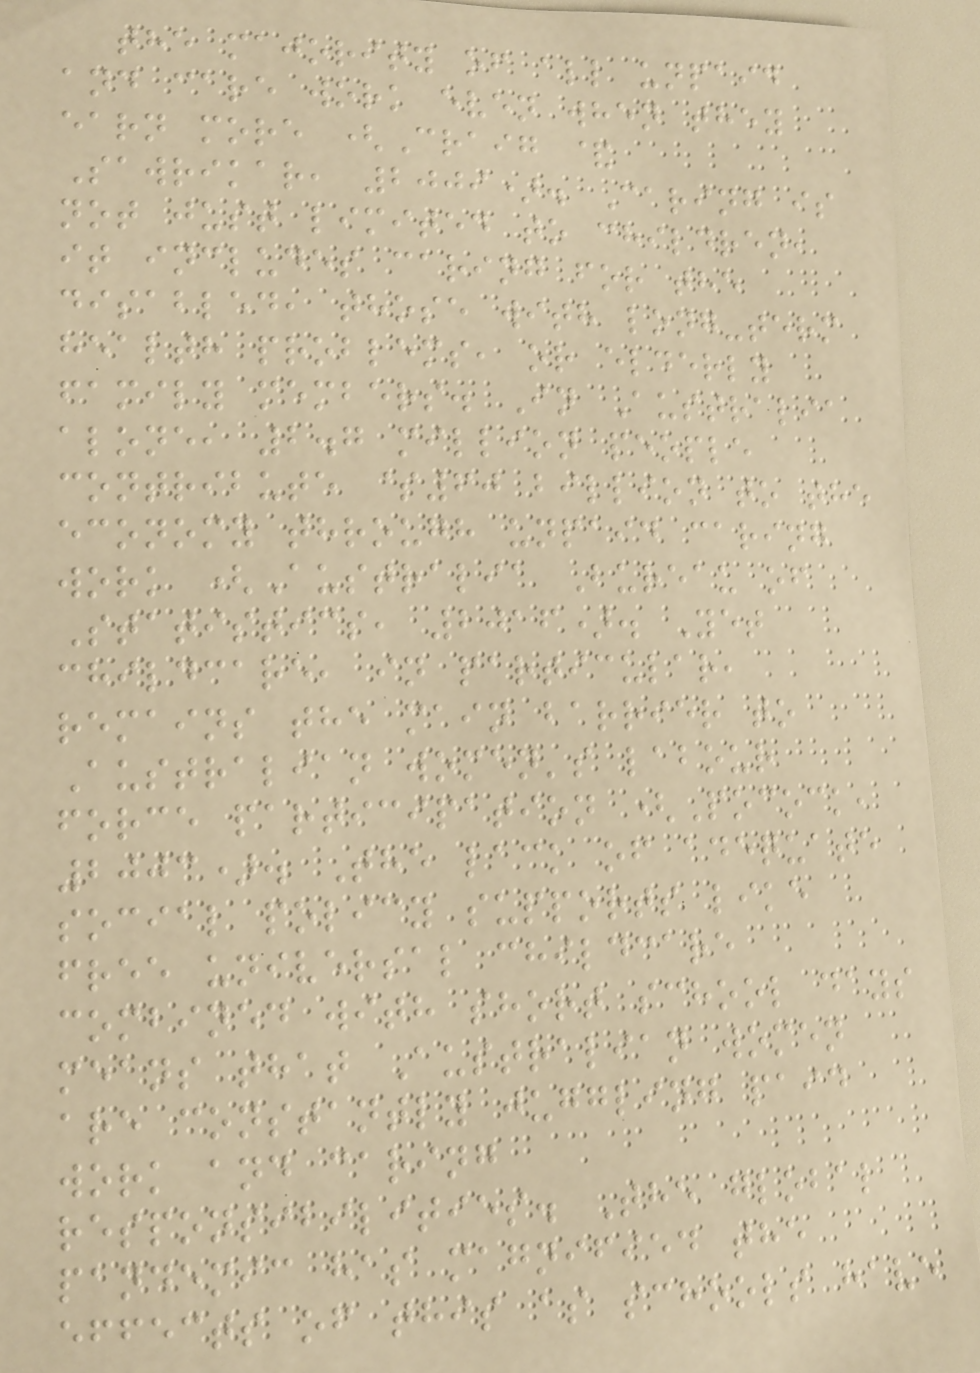the majority of all unpaid
and care work even when they
earn more (Craig &
Sawrikar, 2009). Caring is
not just limited to children,
it includes caring for the
disabled, those with long-term
health problems, or elderly
family members. In Australia
alone, 2.7 million people
contribute $60 billion to the
economy through unpaid caring
work (Australia Bureau of
Statistics, 2016). Yet
childcare, in particular,
remains the main barrier to
Australian women's labour
force participation (Pocock,
2003). The lack of adequate
social policy supports like
free universal childcare
combined with short school days
means that Australian women
are constantly juggling paid
work and caring
responsibilities. The global
pandemic has magnified the
effects of this as schools have
